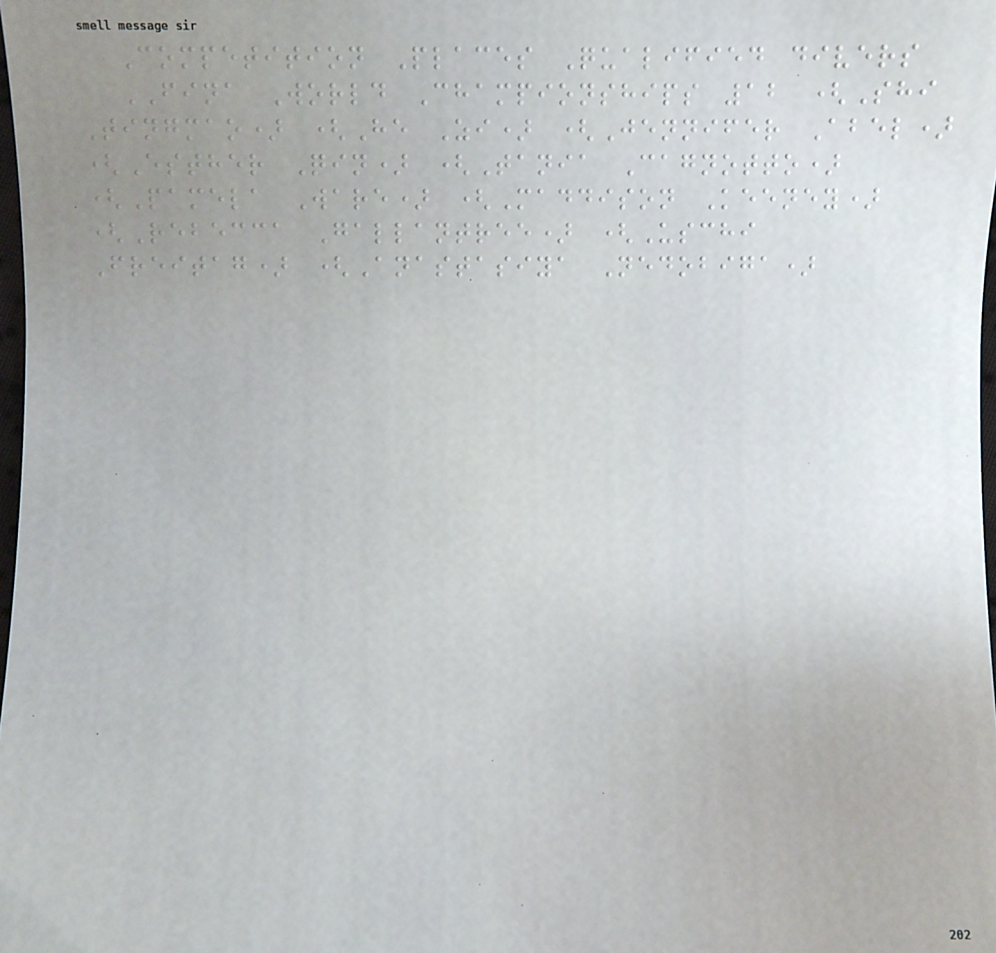Competition Places Qualified divers
FINA World Championships 12 (Shi
Tingmao) (He Zi) (Jennifer Abel)
(Esther Qin) (Tania Cagnotto)
(Pamela Ware) (Maddison Keeney)
(Rebecca Gallantree) (Uschi
Freitag) (Anastasiya Nedobiga)
